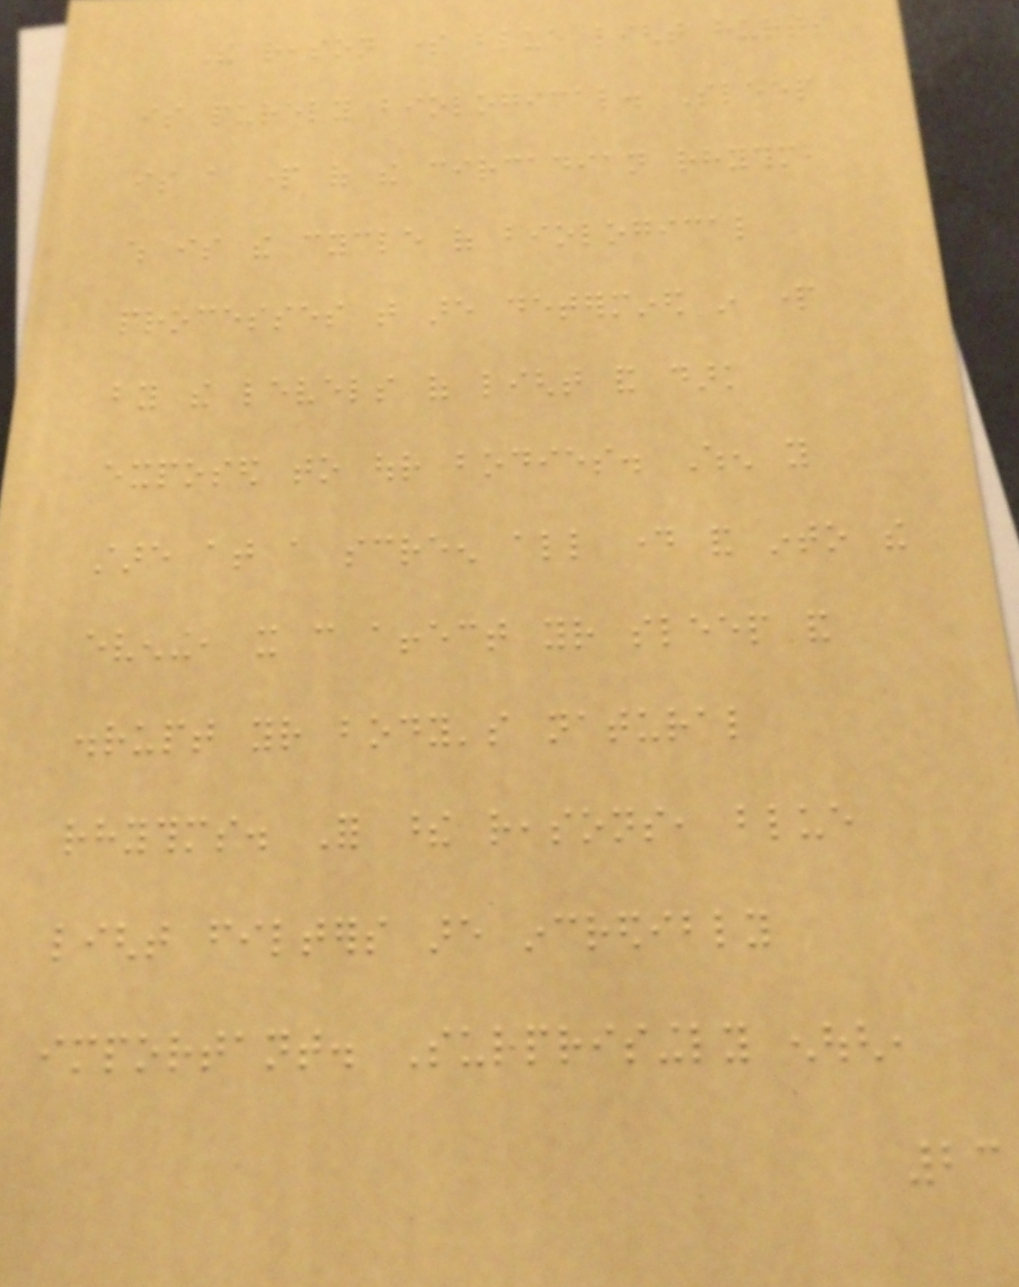The reason some blue light hurts
is purely biological. Sleep
is a part of the circadian rhythm,
which is the cycle of biological
processes that are determined in part
by the levels of light and dark
exposed to our bodies. When you
stare at a screen all day and into the
evening, it can affect your sleep and
disrupt your body's natural
rhythms. For these reasons, blue
light filters are incredibly
important. Surprisingly enough,
23
